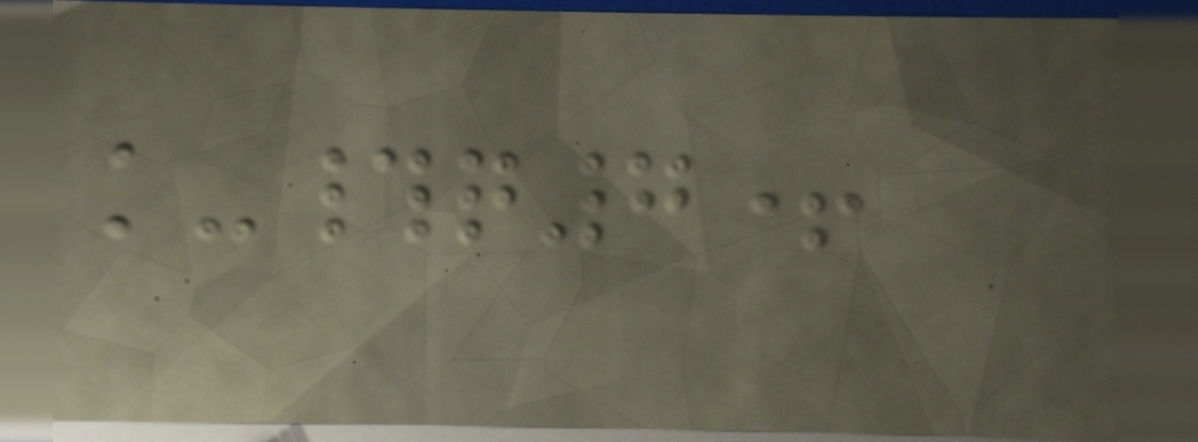k-#q7+
